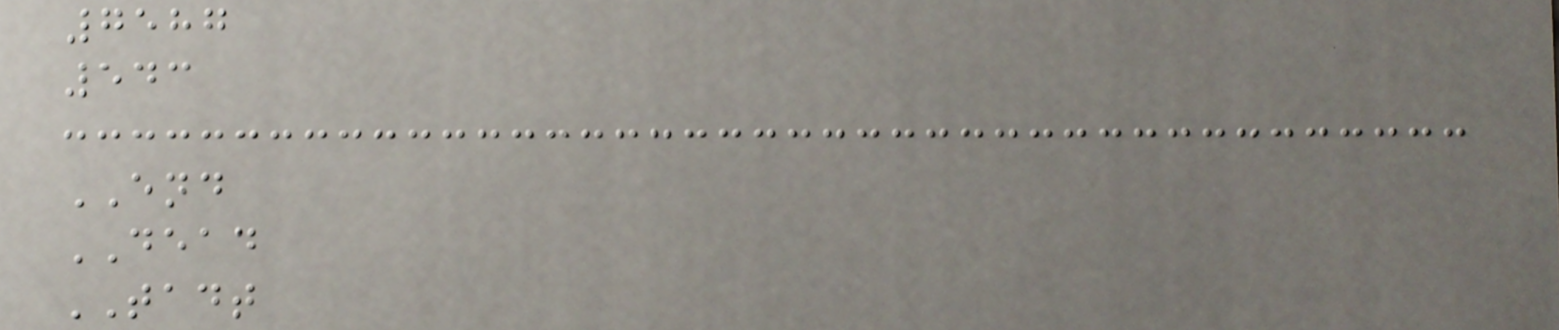7587
543
END
DEAD
TADT
